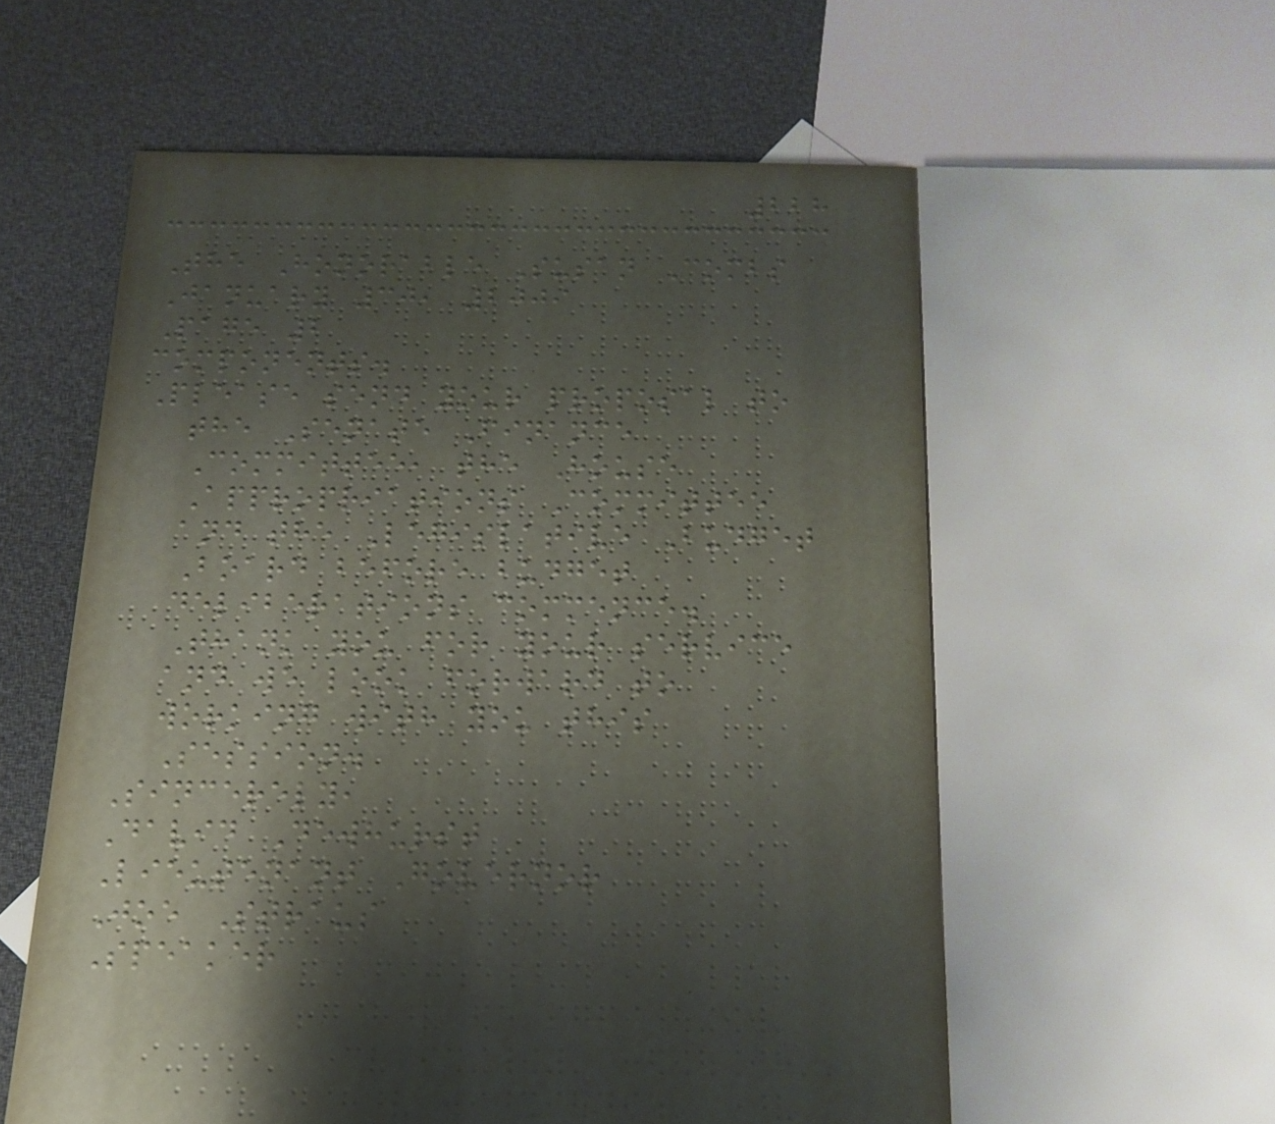228
The Honorable Susan Combs
January 30, 2009
Page 2
components.
Please send your proposal to
the Senate Finance
Committee, the House
Appropriations Committee
and the Legislative Budget
Board before budget
deliberations commence.
Thank you for your service
and we look forward to
working with you this
Session.
Sincerely,
David Dewhurst
Lieutenant Governor
Joe Straus
Speaker
